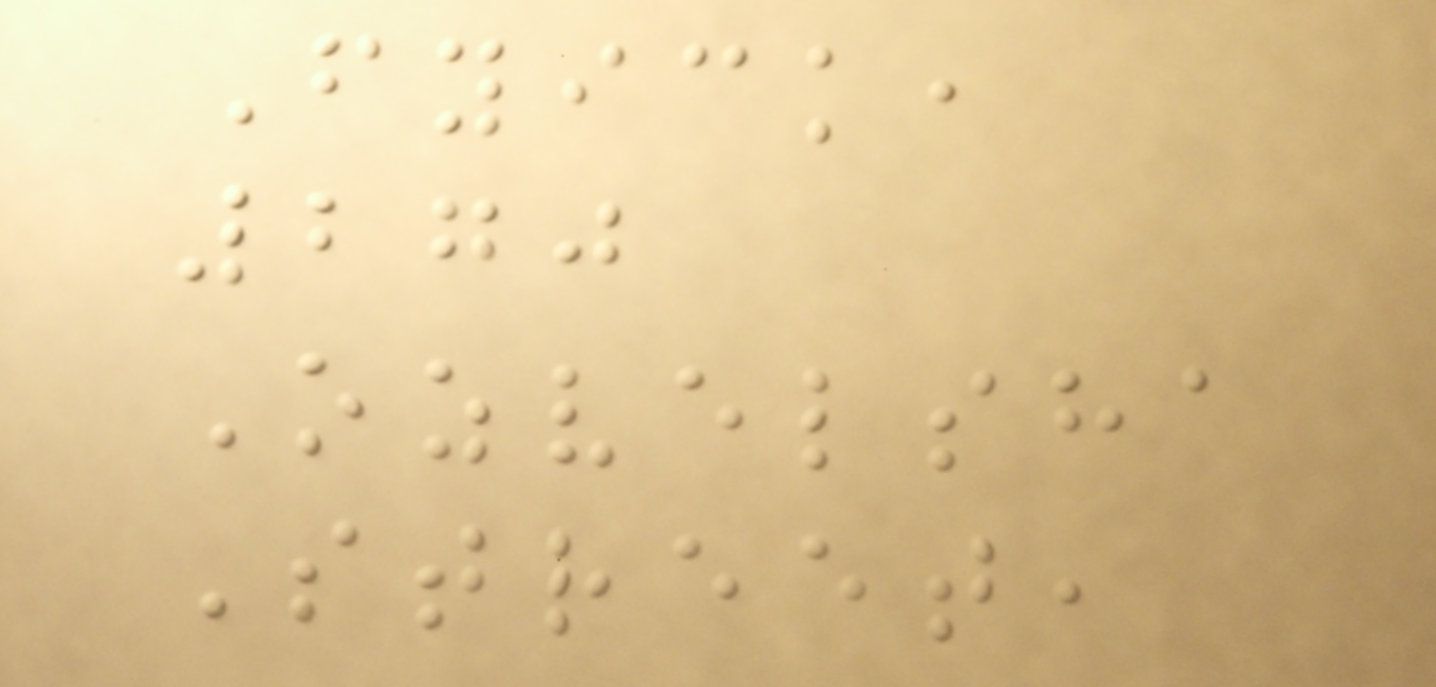Fyick,
270
Ozvelsha
Street,
